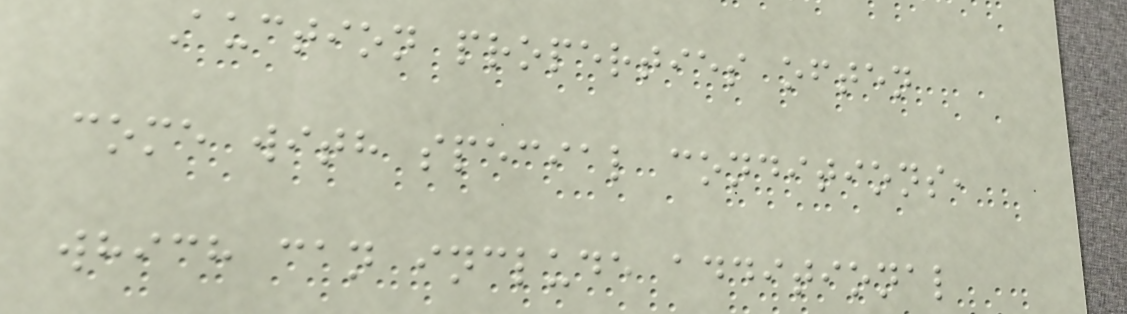Auction properties often
come with special conditions,
which can include additional
